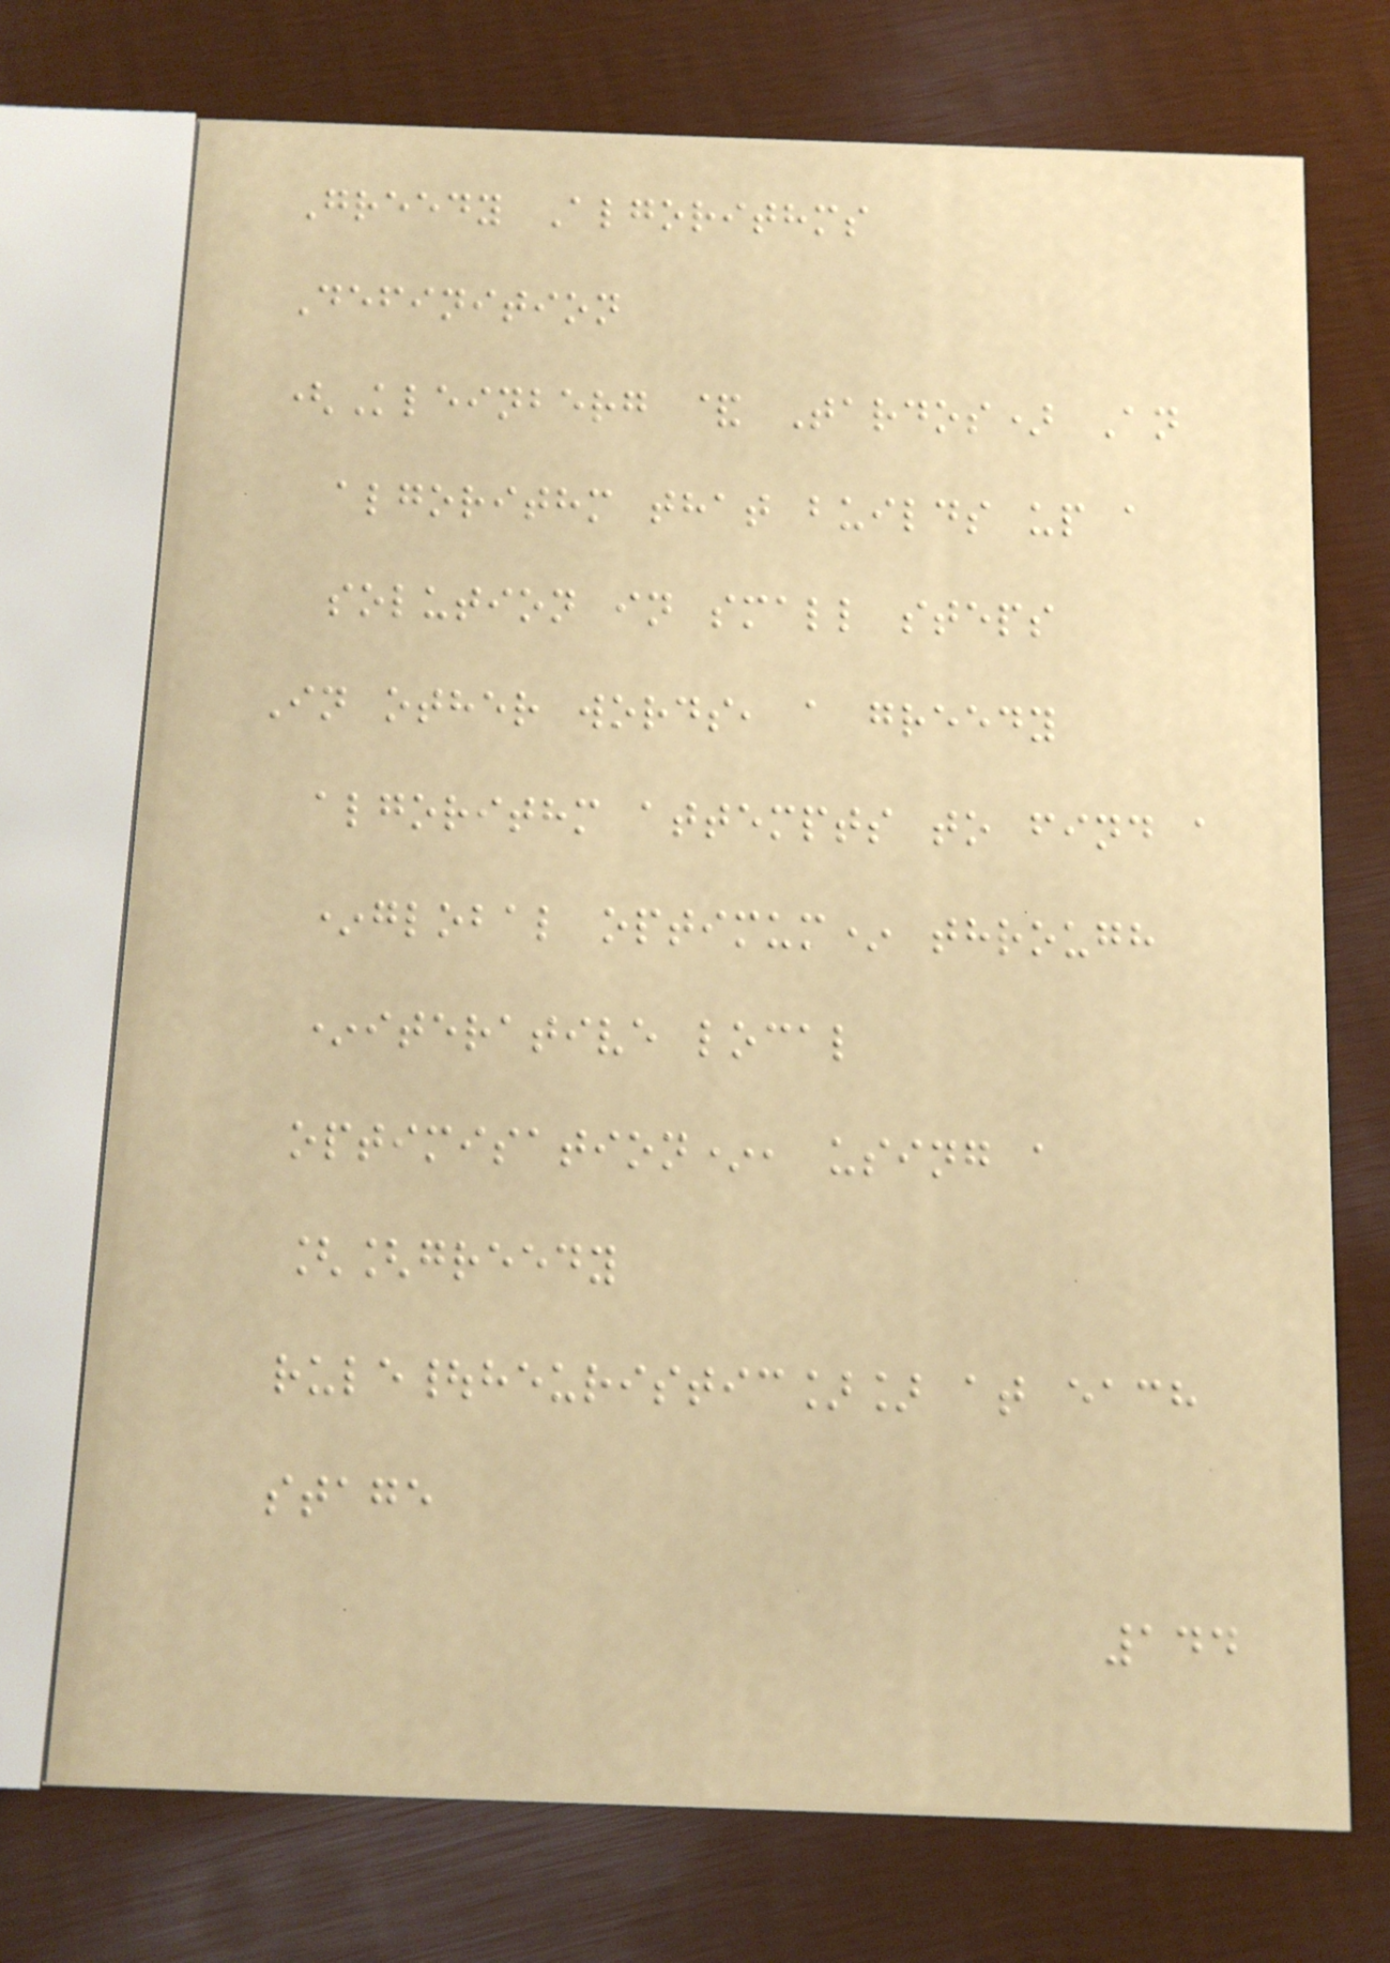Greedy Algorithms
Definition
(Kleinberg & Tardos) An
algorithm that builds up a
solution in small steps
In other words, a greedy
algorithm attempts to find a
*global optimum* through
*iterative local
optimisation*, using a
[[greedy
rule|heuristic]] at each
stage
144
